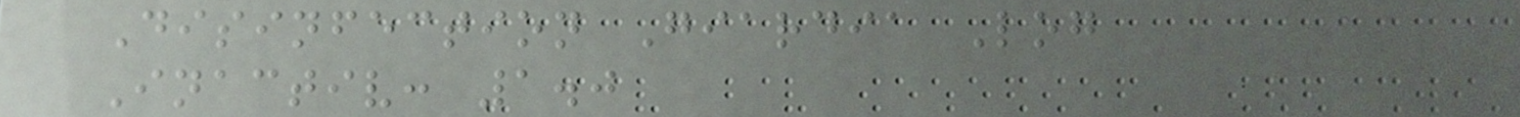Disinfection Giardia Log
Inactiv: 1.0
